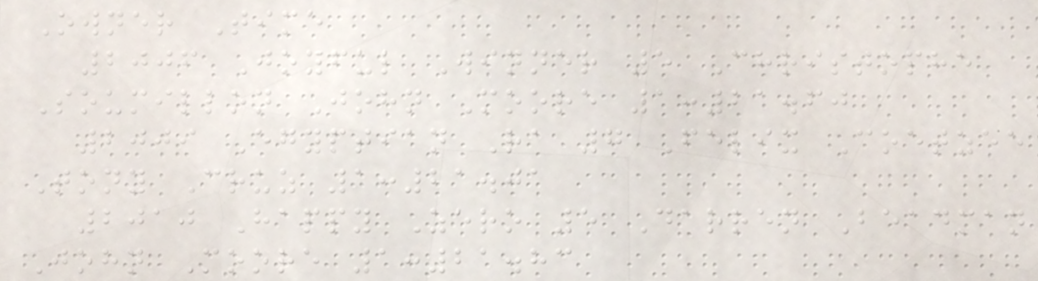Owner Time
2006 Joyful Winner 5 Christophe
Soumillon John Moore 1:21.60
2009 Egyptian Ra 7 Felix Coetzee
Tony Cruz 1:21.01
2010 Happy Zero 5 Darren Beadman
John Moore 1:21.83
